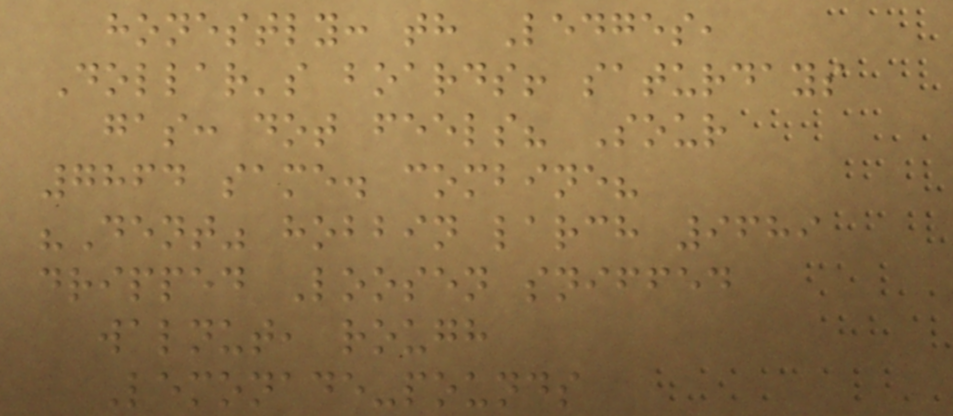honestly: th Ledges,
Dollar's boards! saturdays
gas: dot feels? Sour
7864 same. combine?
"Dent" hobbin larch 9689
dripped Loosen sniffed
walnut, rough
Lemonade-pounds
